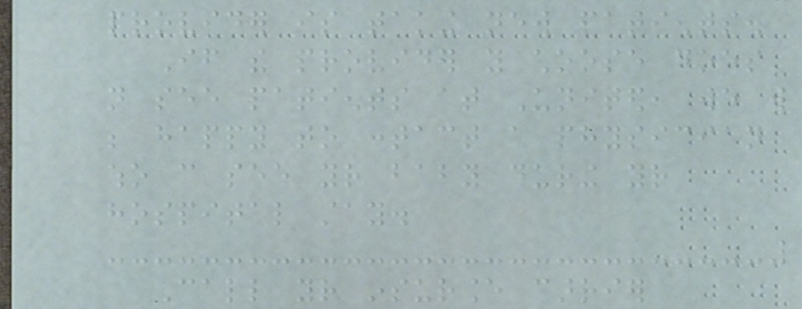provider is taking new patients.
If the provider you choose does
not see patients at United, we will
be happy to contact a physician
who can see your baby during your
hospital stay.
Call your insurance carrier
